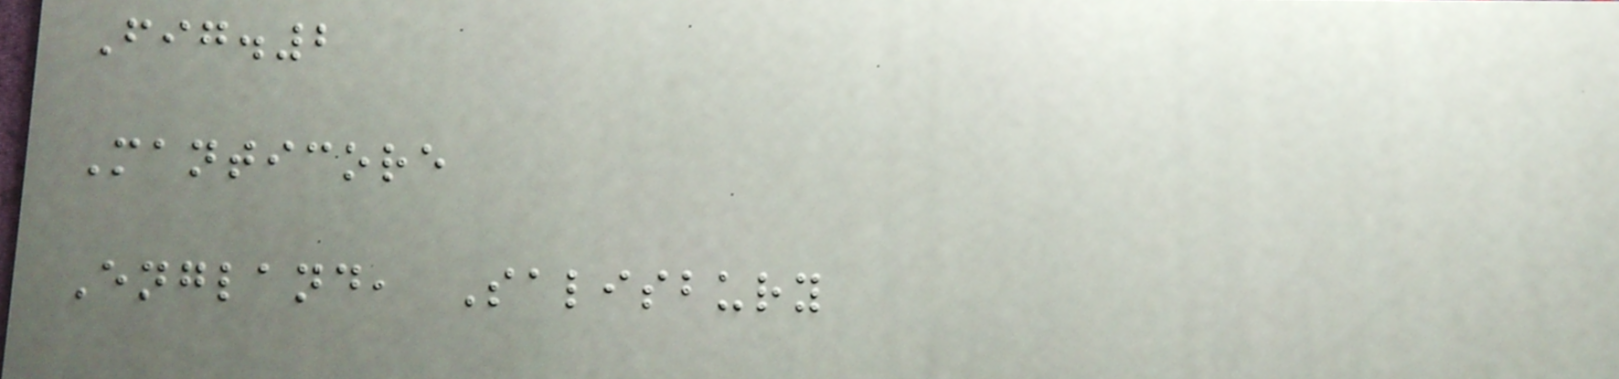Fig.2
Manticore
England, Salisbury
